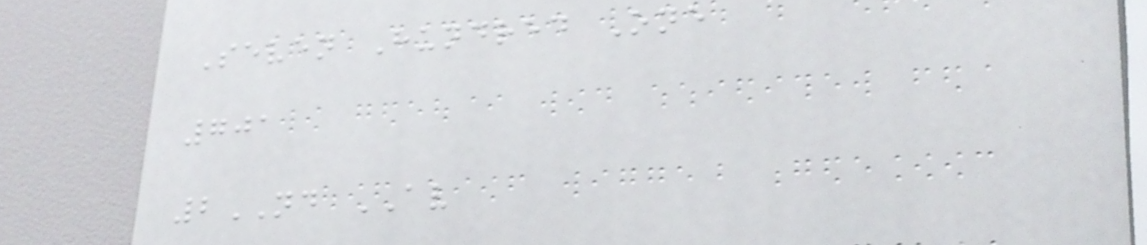Seven Hundred One
701
2ND AV
